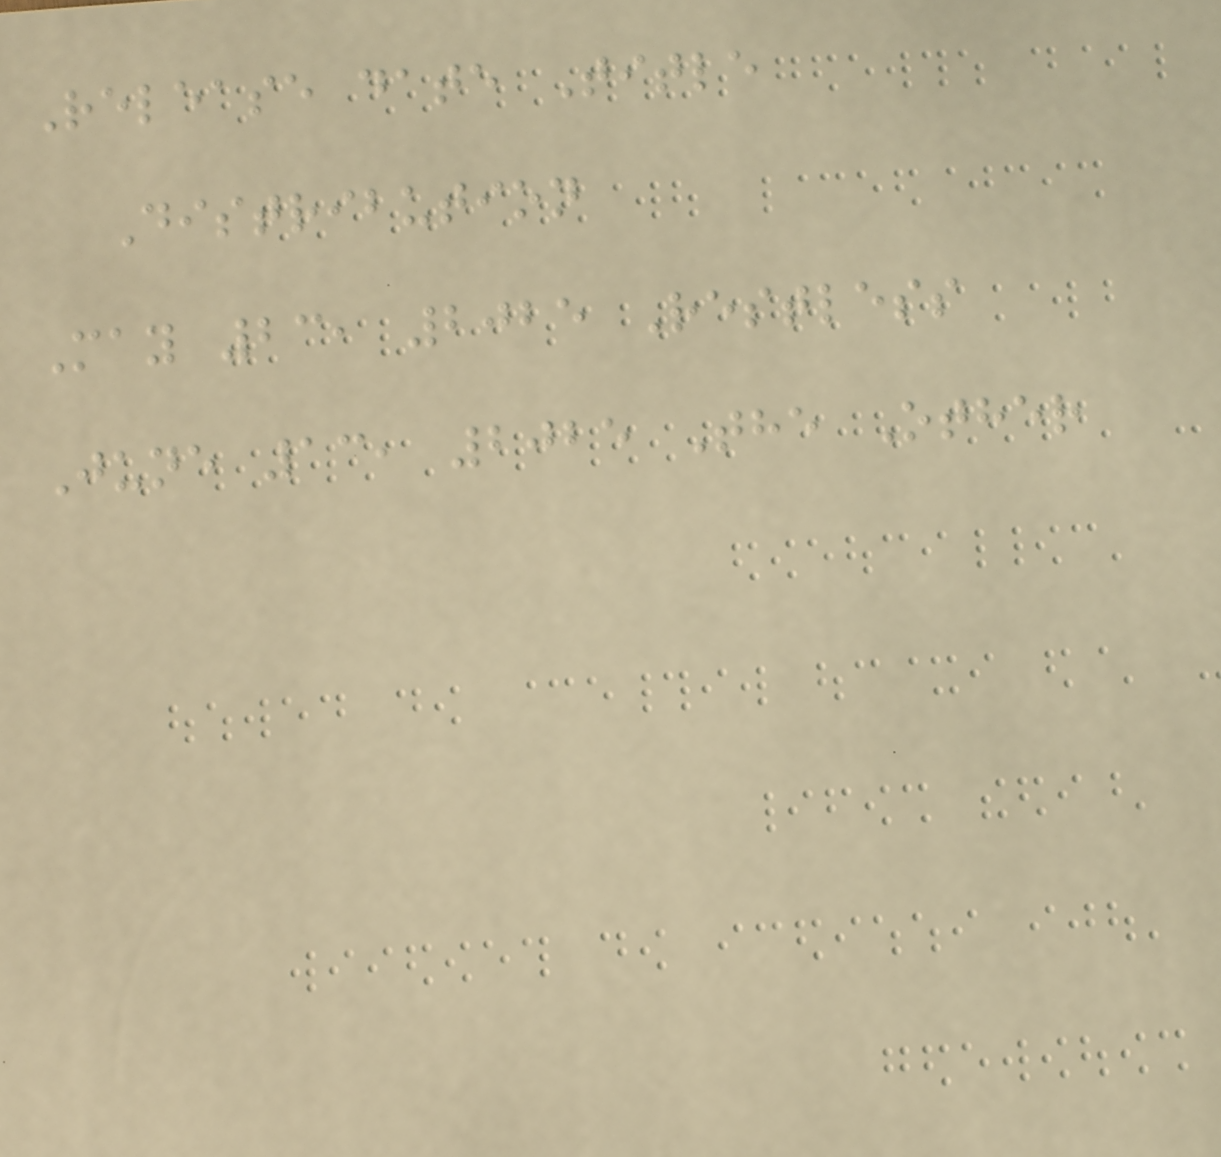Release date Title
Distribution
May 23, 2025 Restless
June 13, 2025 The Other
